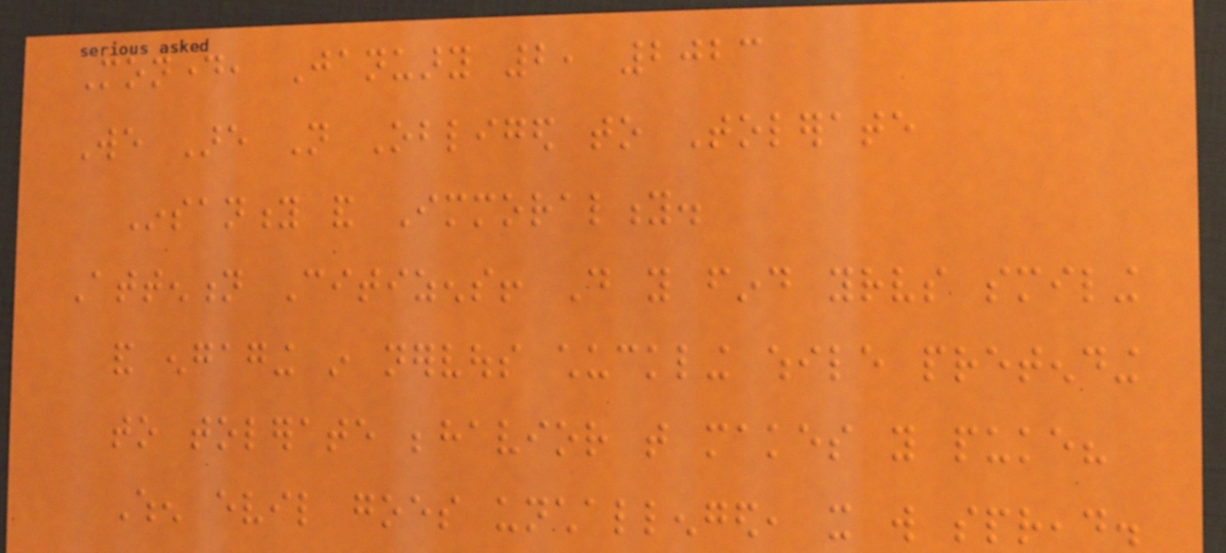Monday, January 2, 2023
We Are Not Obliged to Tolerate
Insanity and Immorality.
Attention Citizens! Do you find yourselves smiling
and engaging in nervous chuckling while pretending
to tolerate behavior that makes you puke?
When evil goes unchallenged, it will spread.
